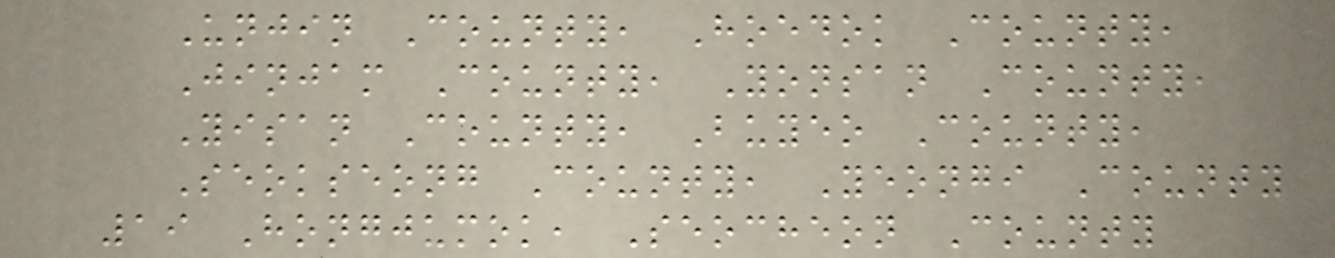Unjin County, Hoedok County,
Jinjam County, Yonsan County,
Yisan County, Buyeo County,
Seokseong County, Yeongi County
19 Hongjumok, Seocheon County
